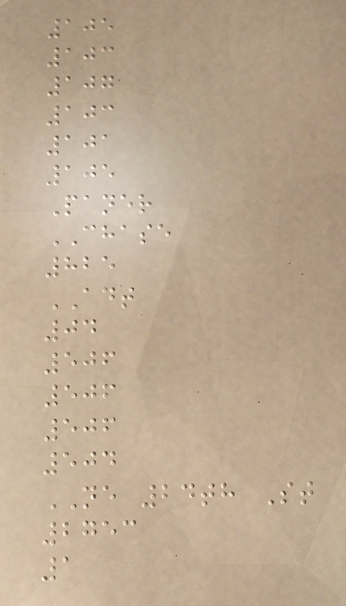105
103
107
103
101
105
Paner
CHASE
825
ADT
04
506
506
506
504
NE 24th St
2753
1
